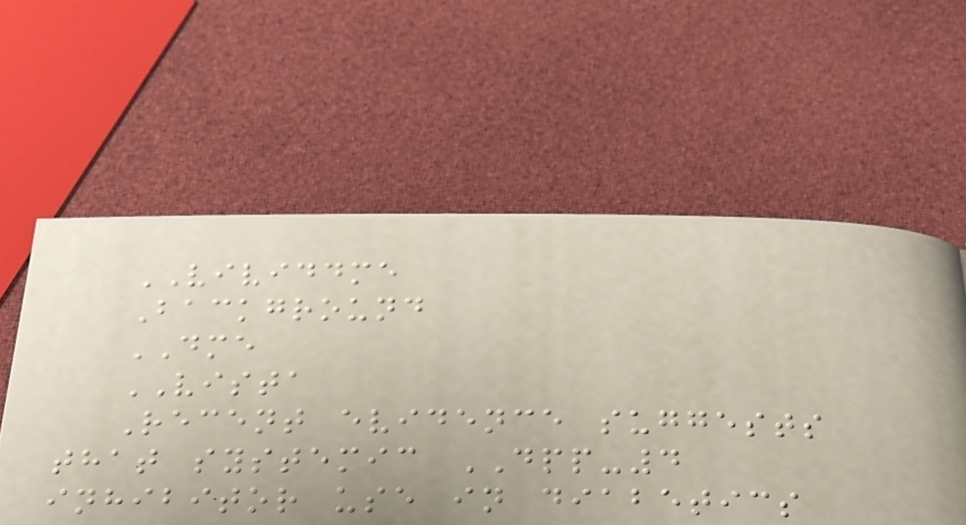VIVIDDME
Background
DME
VISTA
Recent evidence suggests
that systemic DPP-4
inhibitor use in diabetics
